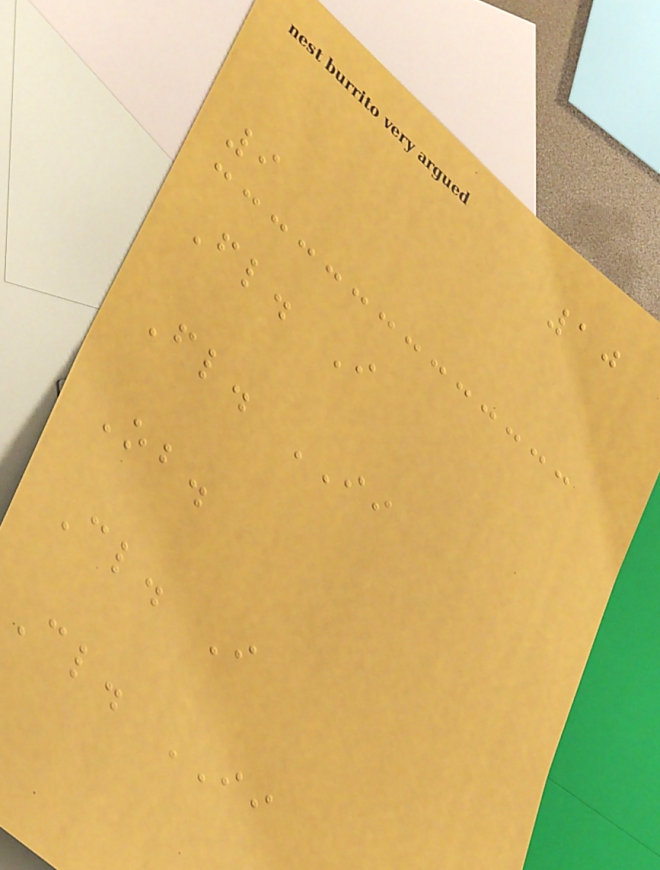10
9
Fl. I
Fl. II
Ob.
Cl. I
Cl. II
